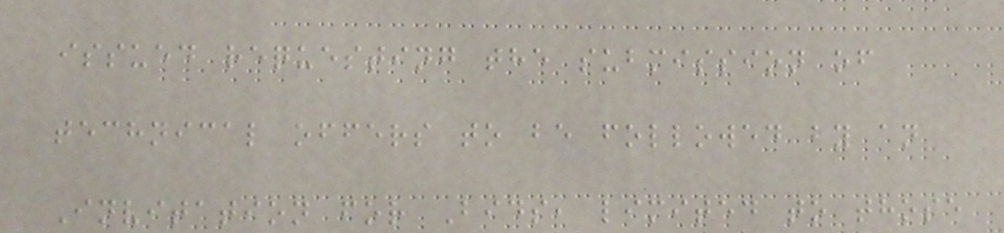issued requesting the submission of
technical offers to be followed by an
Invitation for Bids, limited to those
